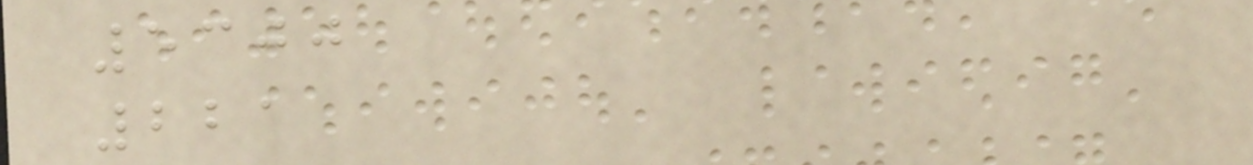5300
221
